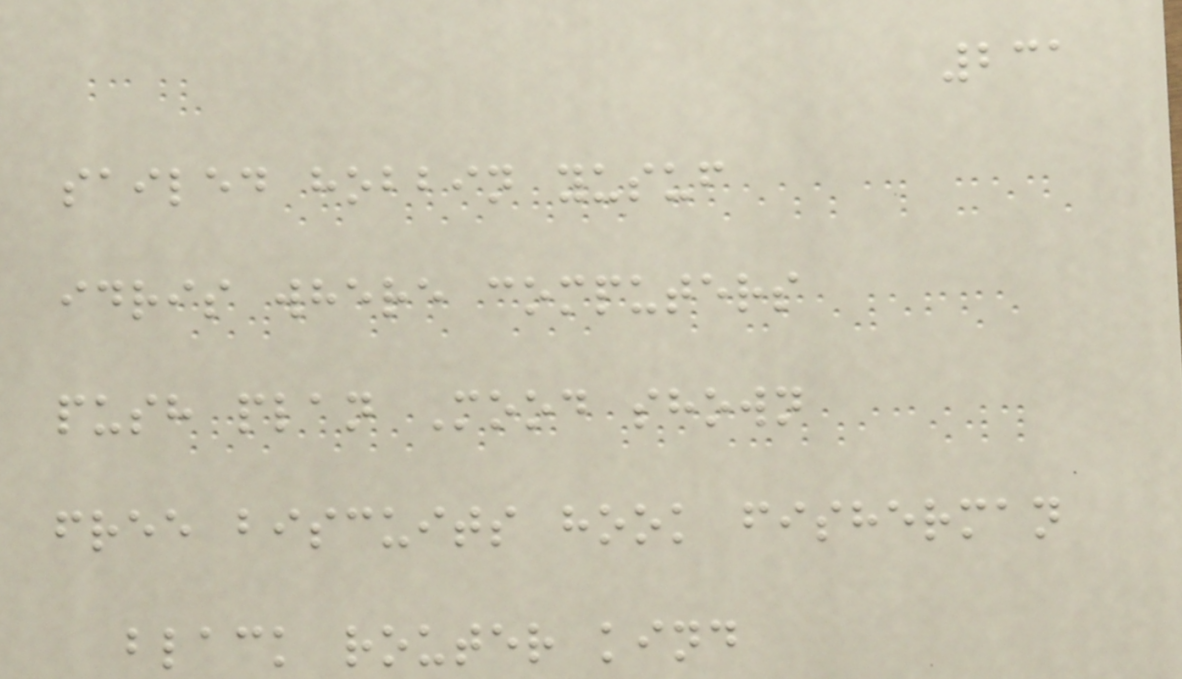231
sailed hobbin yusuf
idris where computers
push plan Mood shown
free biscuits hook fisherman
black router kind
